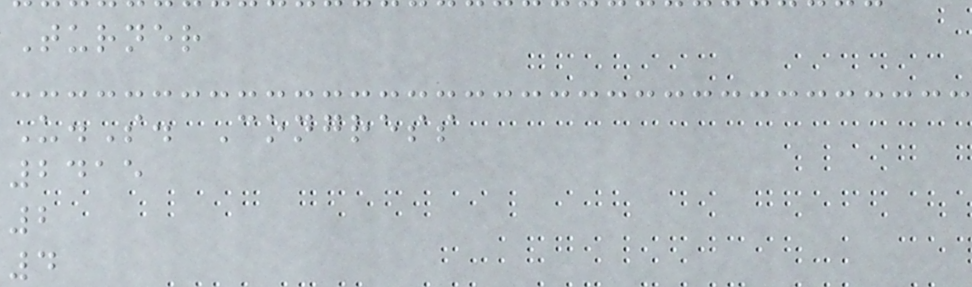Turner
U.S. Congress
2415
2
4
